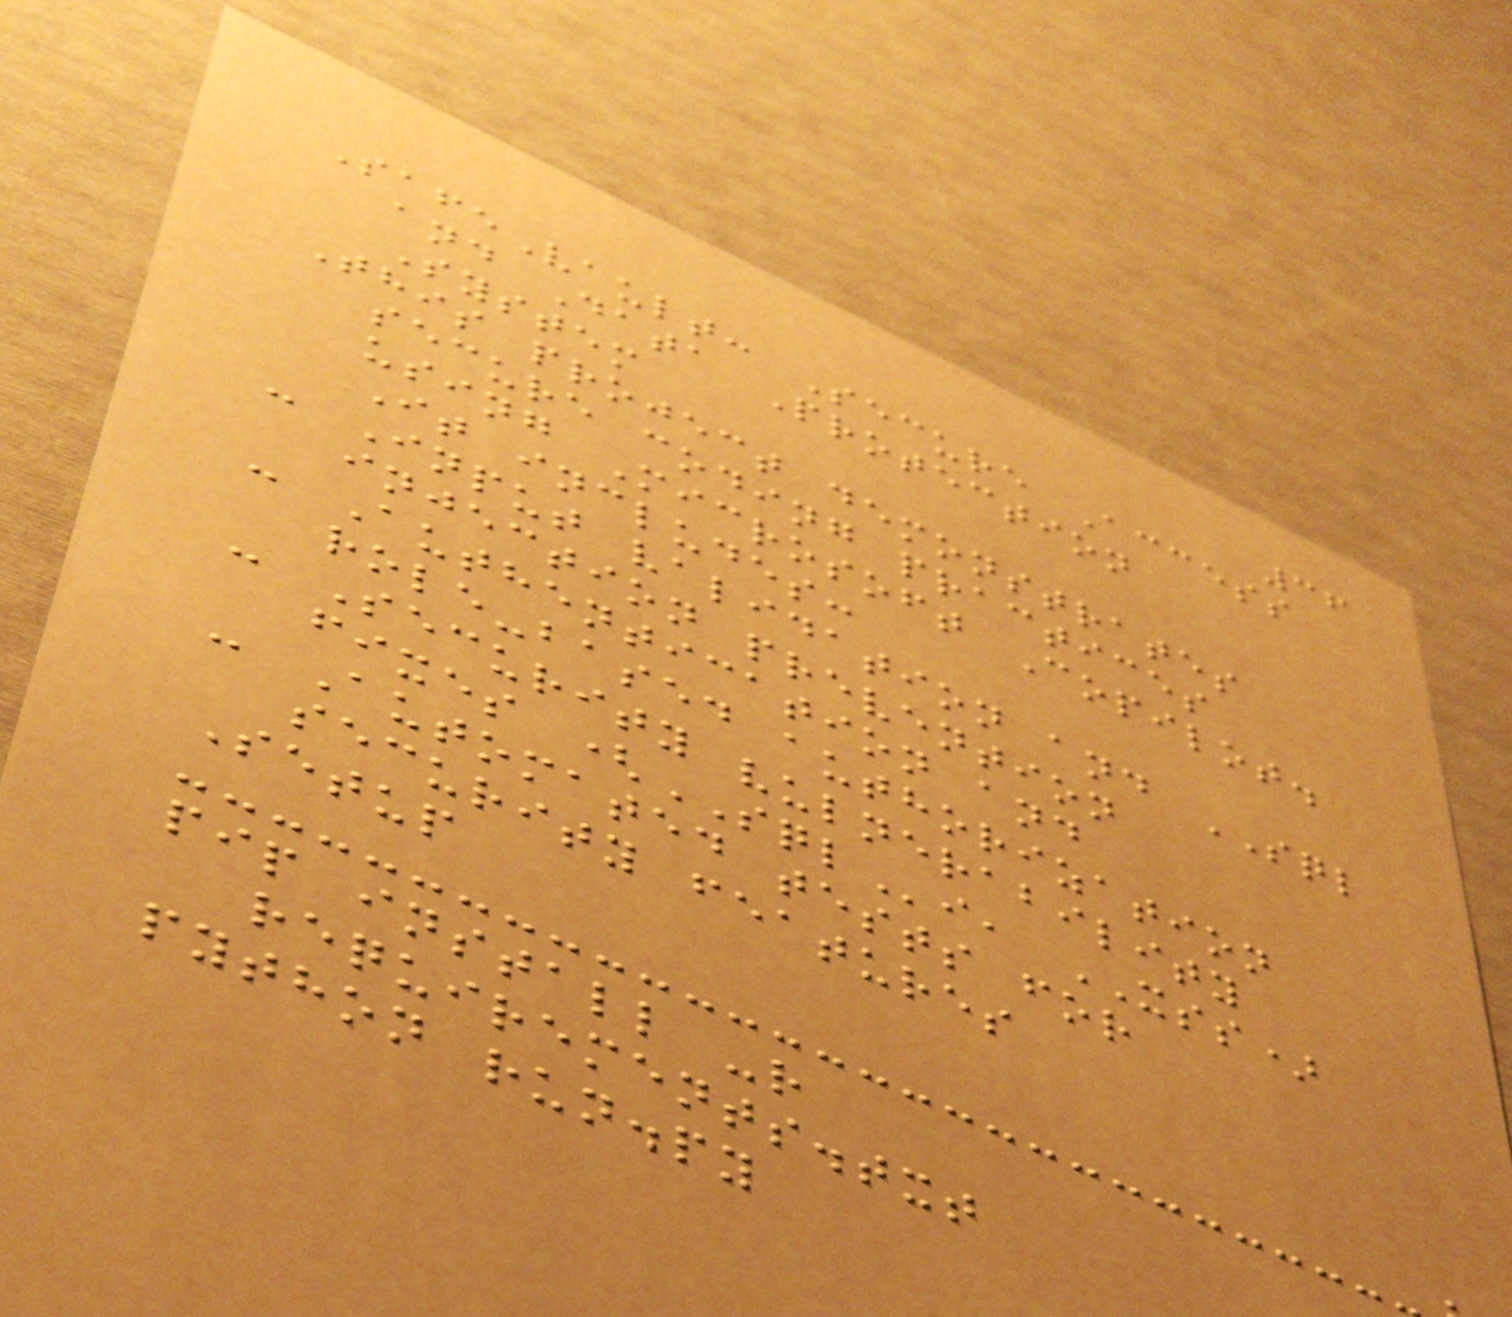36
SafeVault: Secure Access
and Data Protection
System
This project demonstrates
secure coding practices
using Microsoft Copilot.
It includes:
- Input validation and SQL
injection prevention
- Authentication and
role-based authorization
- Security vulnerability
fixes (SQLi, XSS)
- Automated tests for
security features
Setup
pip install -r
requirements.txt
python run.py
